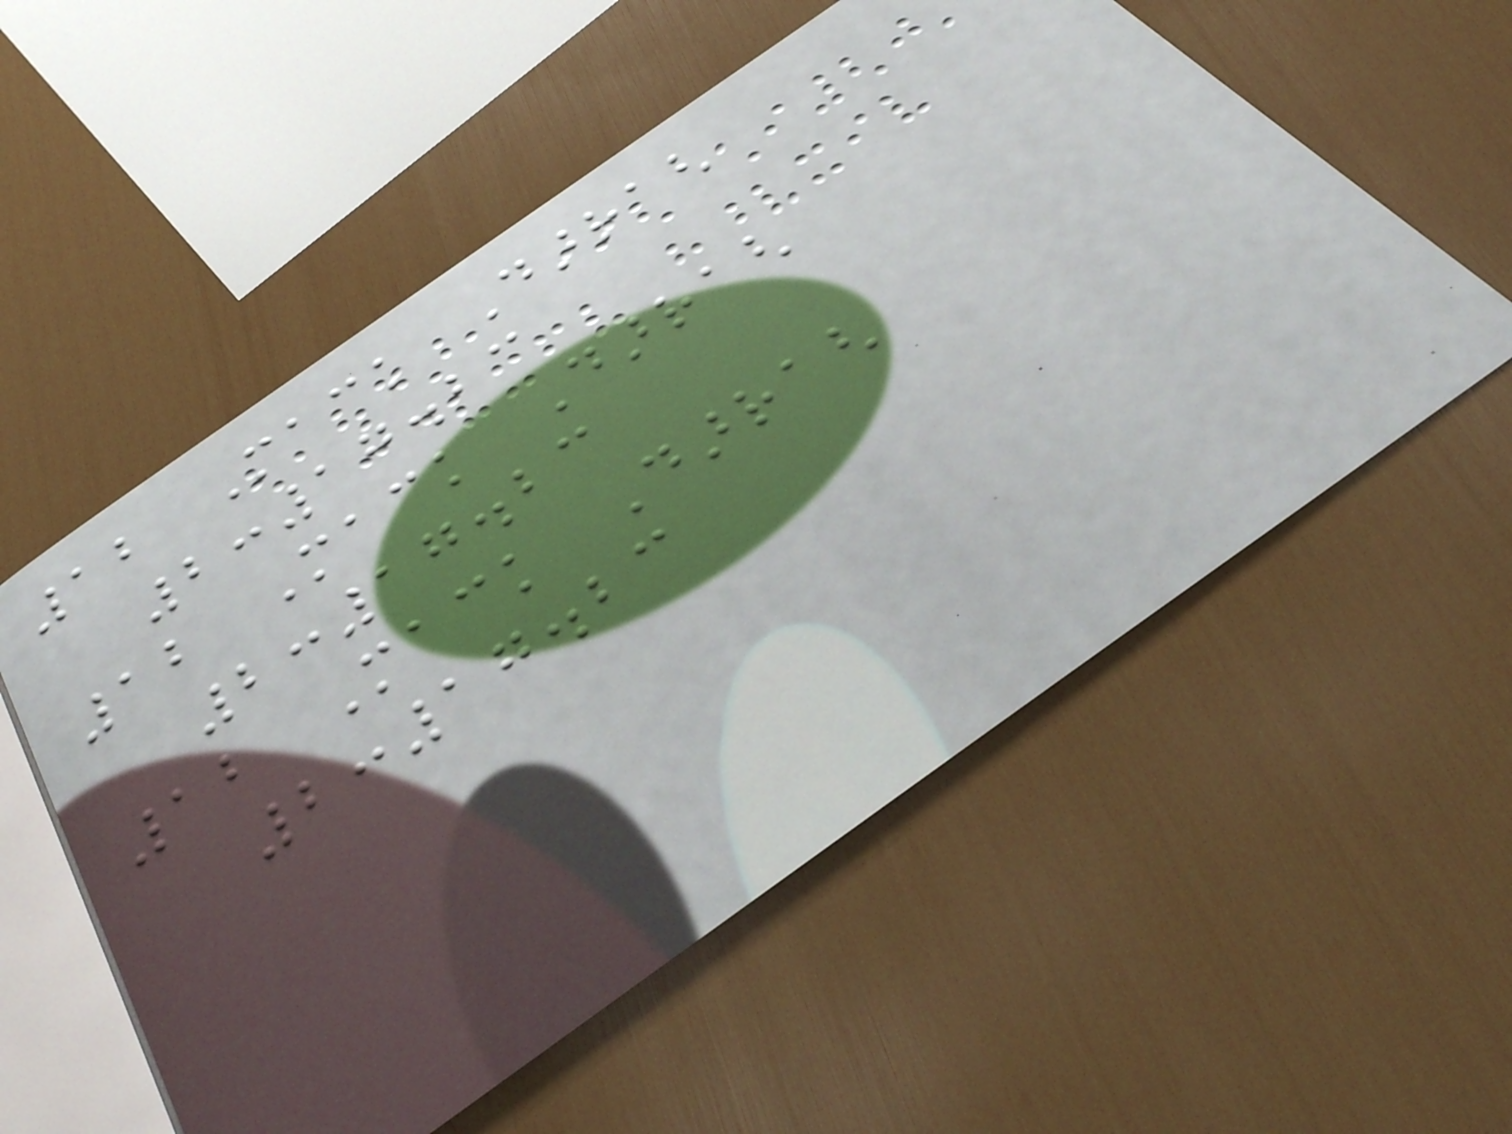12 Mack Darragh
2:17.23
12 Mack Darragh
2:17.23
12 Mack Darragh
2:17.23
